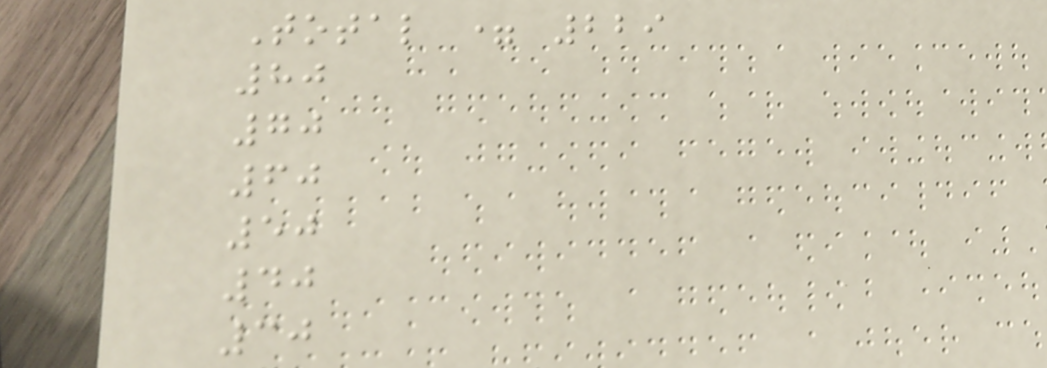Total = 229
80
70
60
50
40
30
